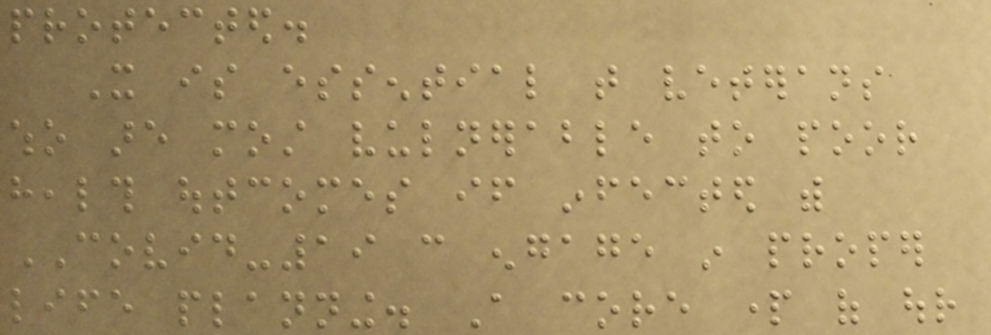protected.
It is essential that veterans
who are most vulnerable to poor
health outcomes if infected with
COVID-19 can engage in proper
life planning. A core part of our
